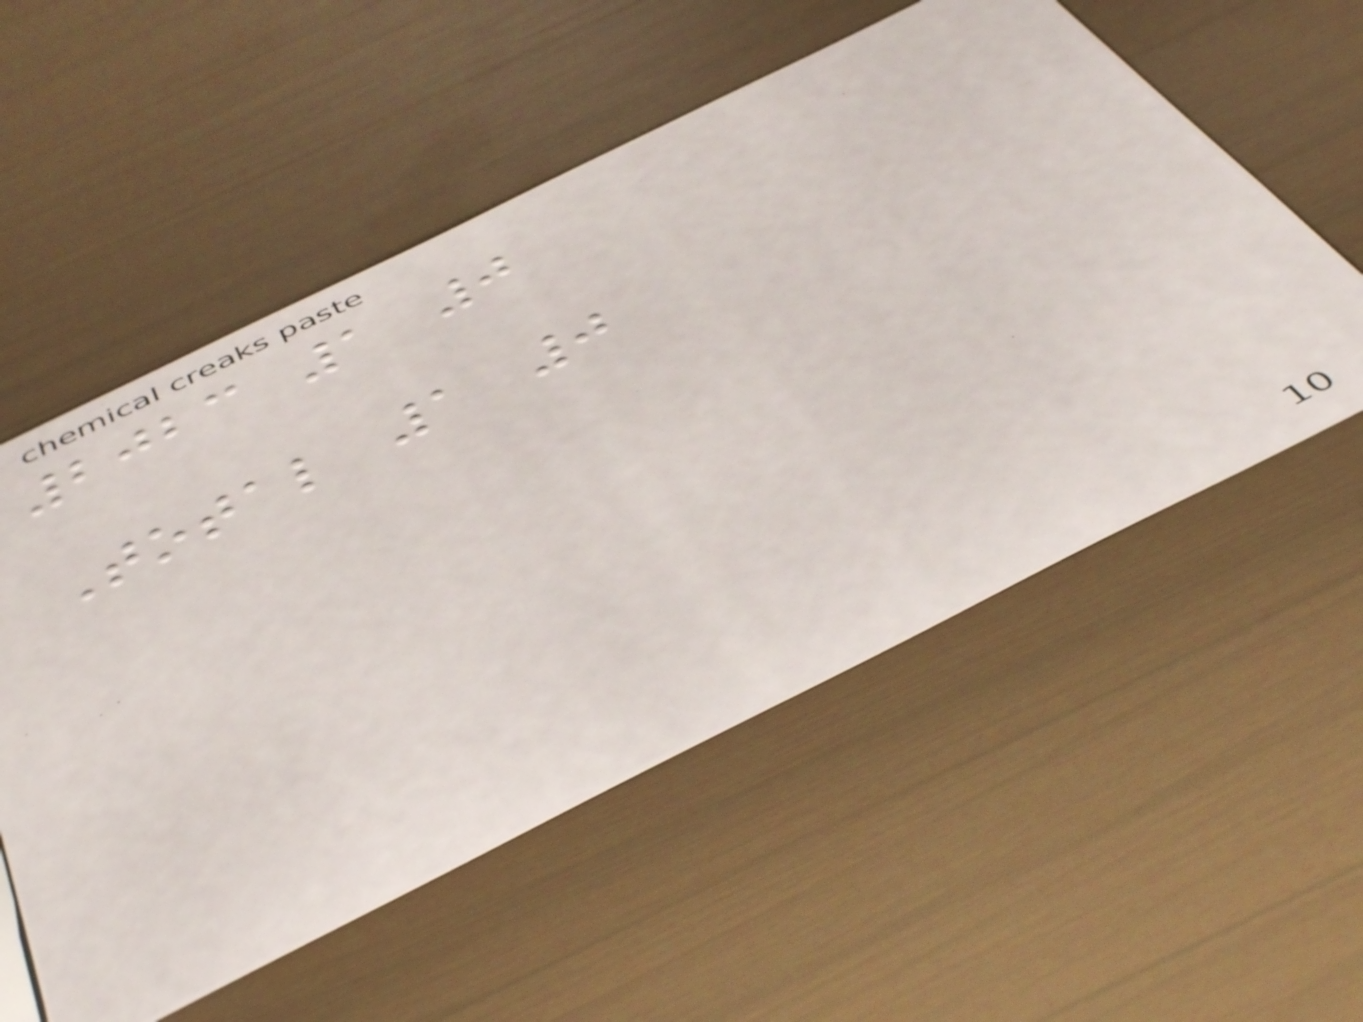2023 1 0
Total 1 0
